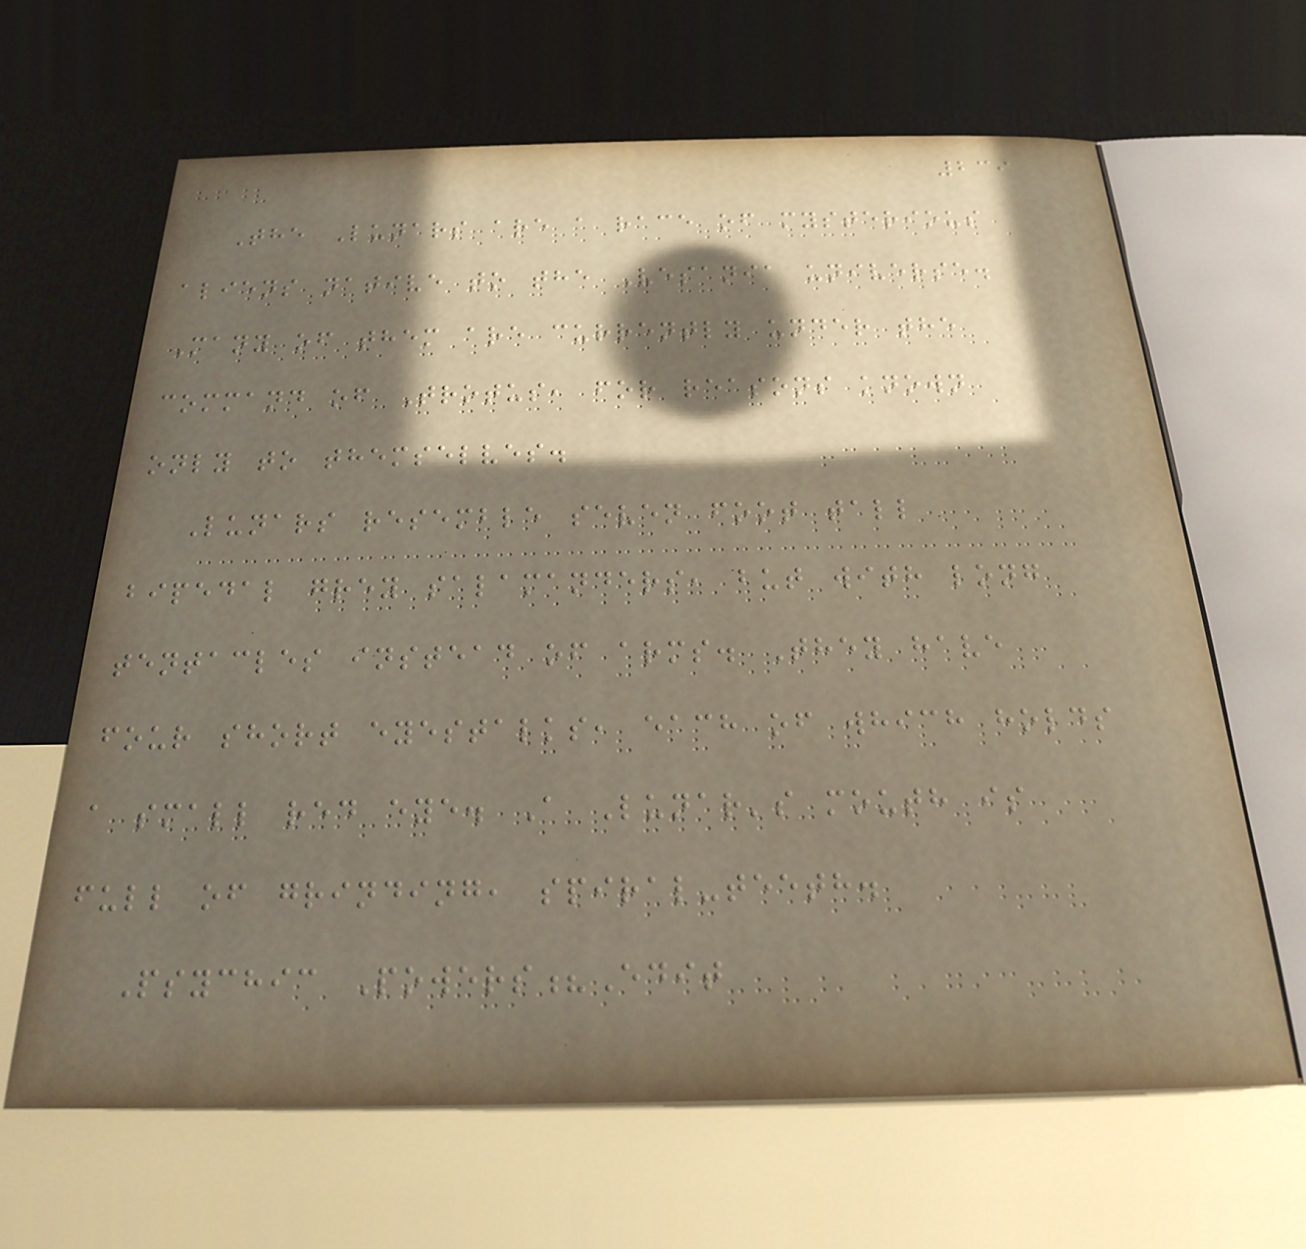239
The Lunars are a race of mysterious
aliens native to the Vesania universe.
Many of them are currently under the
command of Trotus, for reasons known
only to themselves.
Lunars resemble seven foot tall
bipedal grey salamanders, but with long
tentacles instead of arms. They have
four short eyestalks, each of which holds
a small red eye. A Lunar's mouth is
full of grinding, spiral-teeth.
Psychic Powers?Edit
